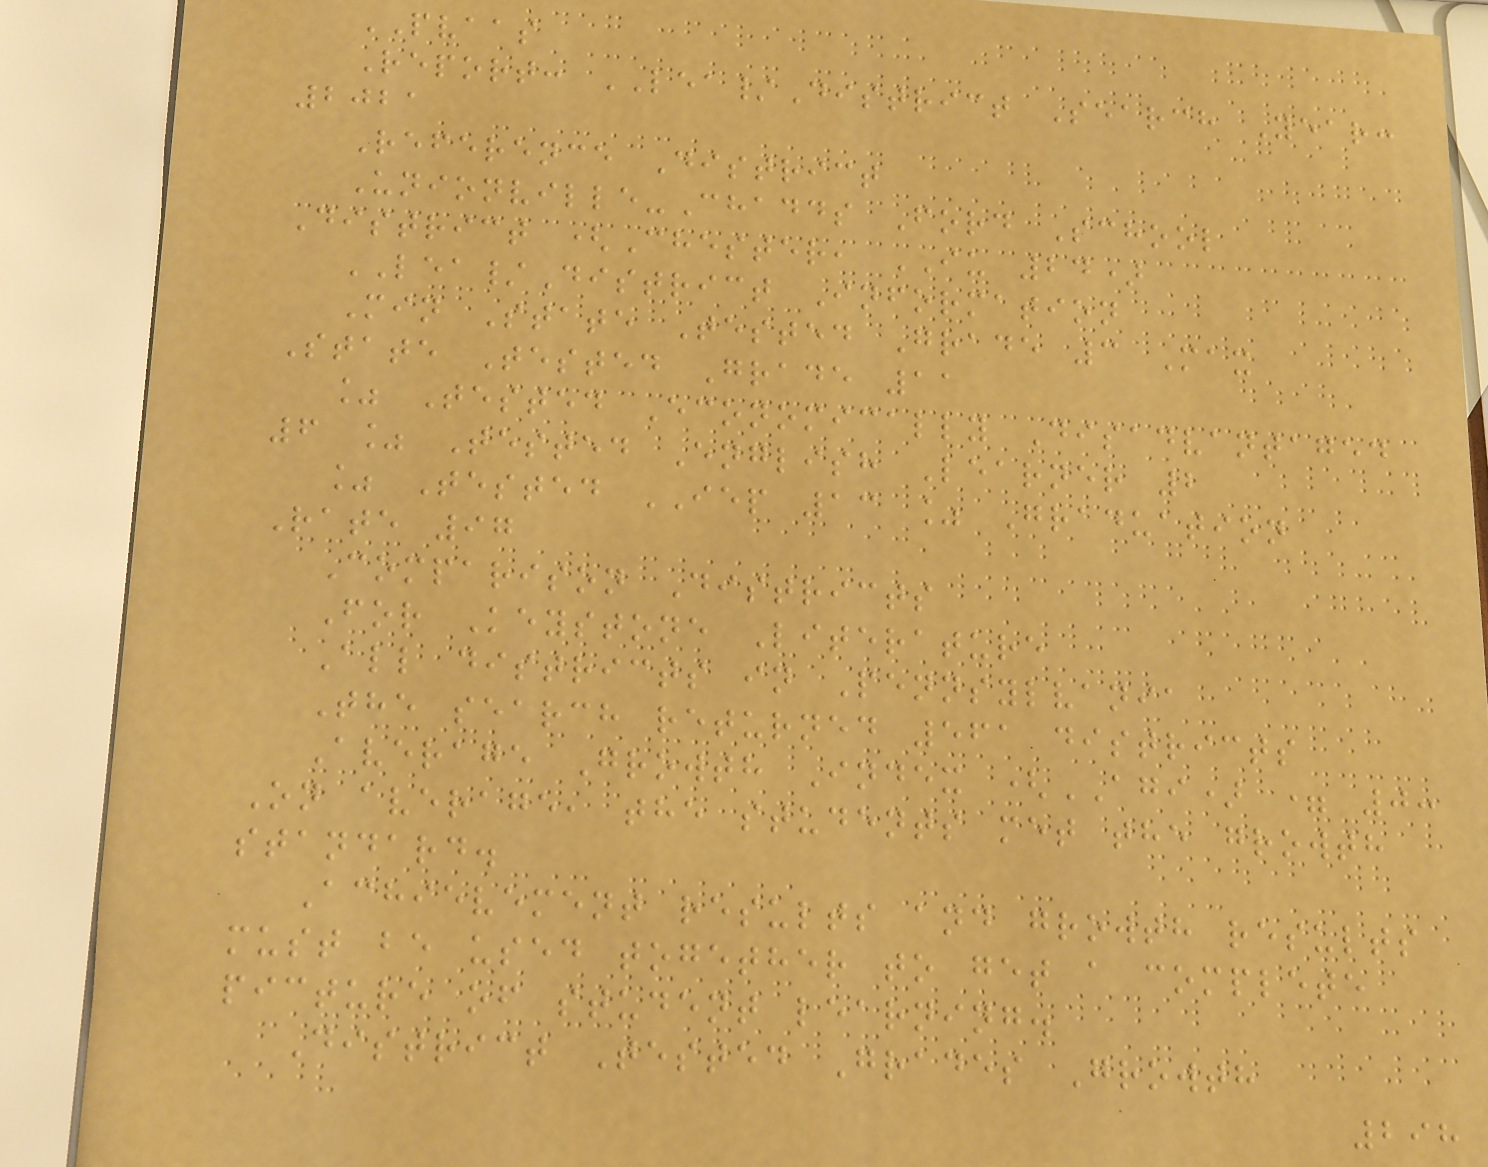PVAAS
Report: LEA/District Search Year:
2021
Reference District
Unionville-Chadds Ford School
District (Chester, IU 24)
LEA/District Information
Min State Tested Grade 3 Max
State Tested Grade 11
% Tested Economically Disadvantaged
6 % Tested English Learner 2
% Tested IEP 13 % Graduation
Rate 97
Comparison Districts
For Keystone Literature
All districts in Pennsylvania
The search returned 561 districts
Average Growth Index (AGI) = 0:
On average, the students met the growth
standard.
Achievement results and growth results
must be used together to get a complete
picture of student learning.
District Tested Grades Growth
298
